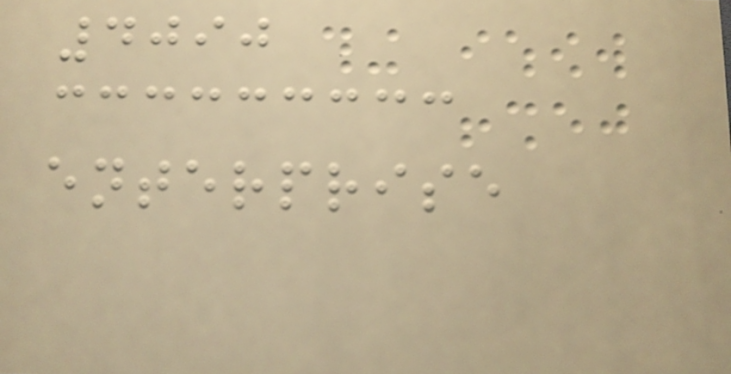4090
enterprise
